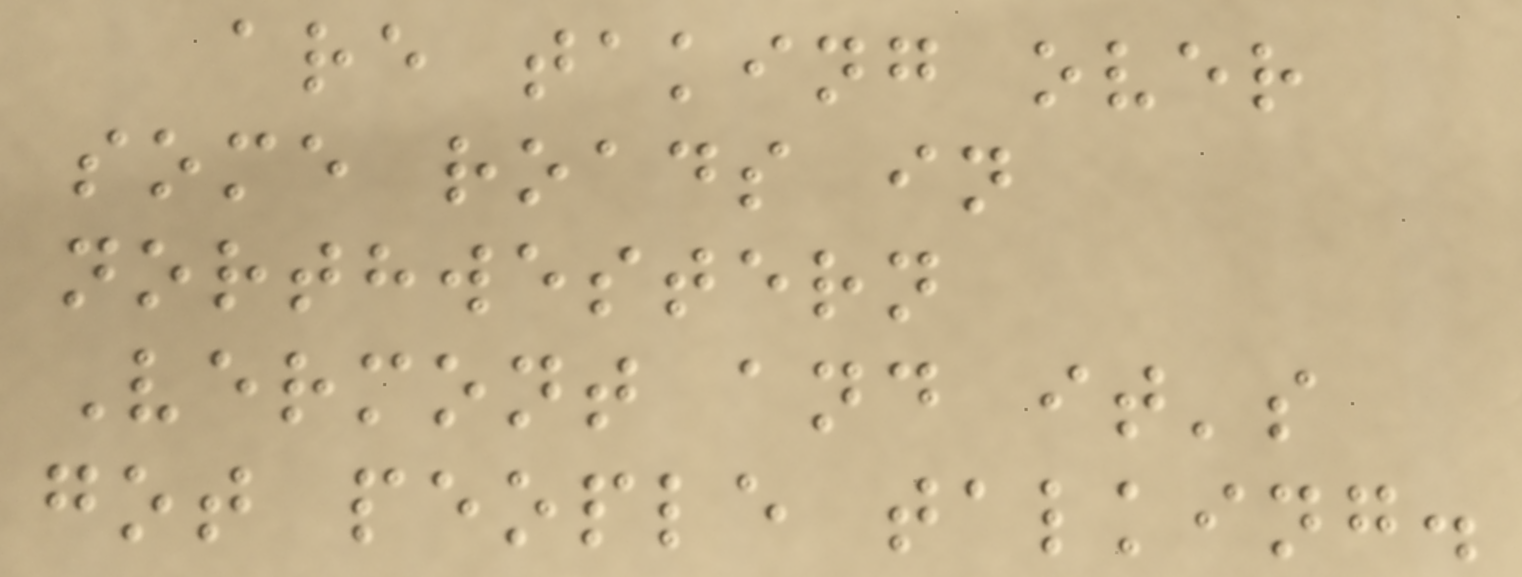are taking over
some roads in
northwestern
Vermont and it's
got people talking.
